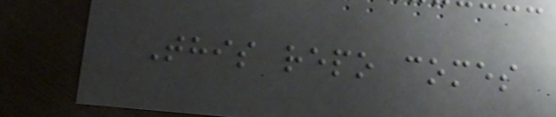This repo comes
